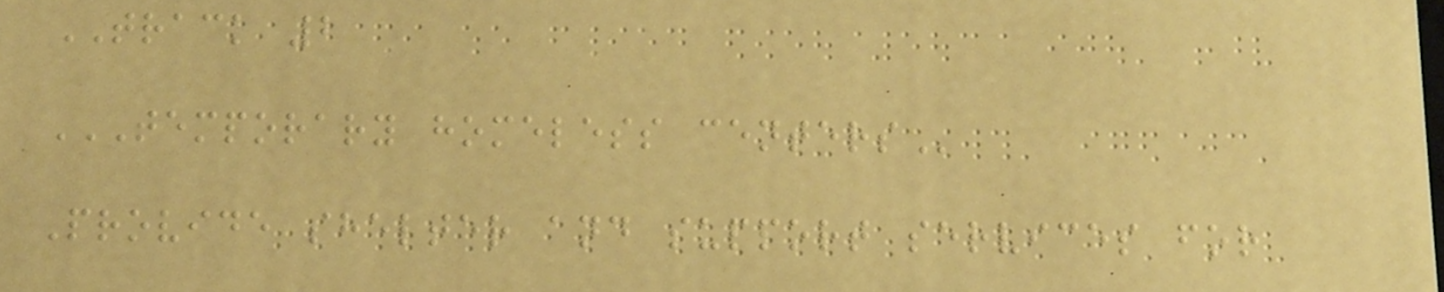TRACK 2
TEMPORARY HOMELESS CENTERS
Provide shelter and support services for
